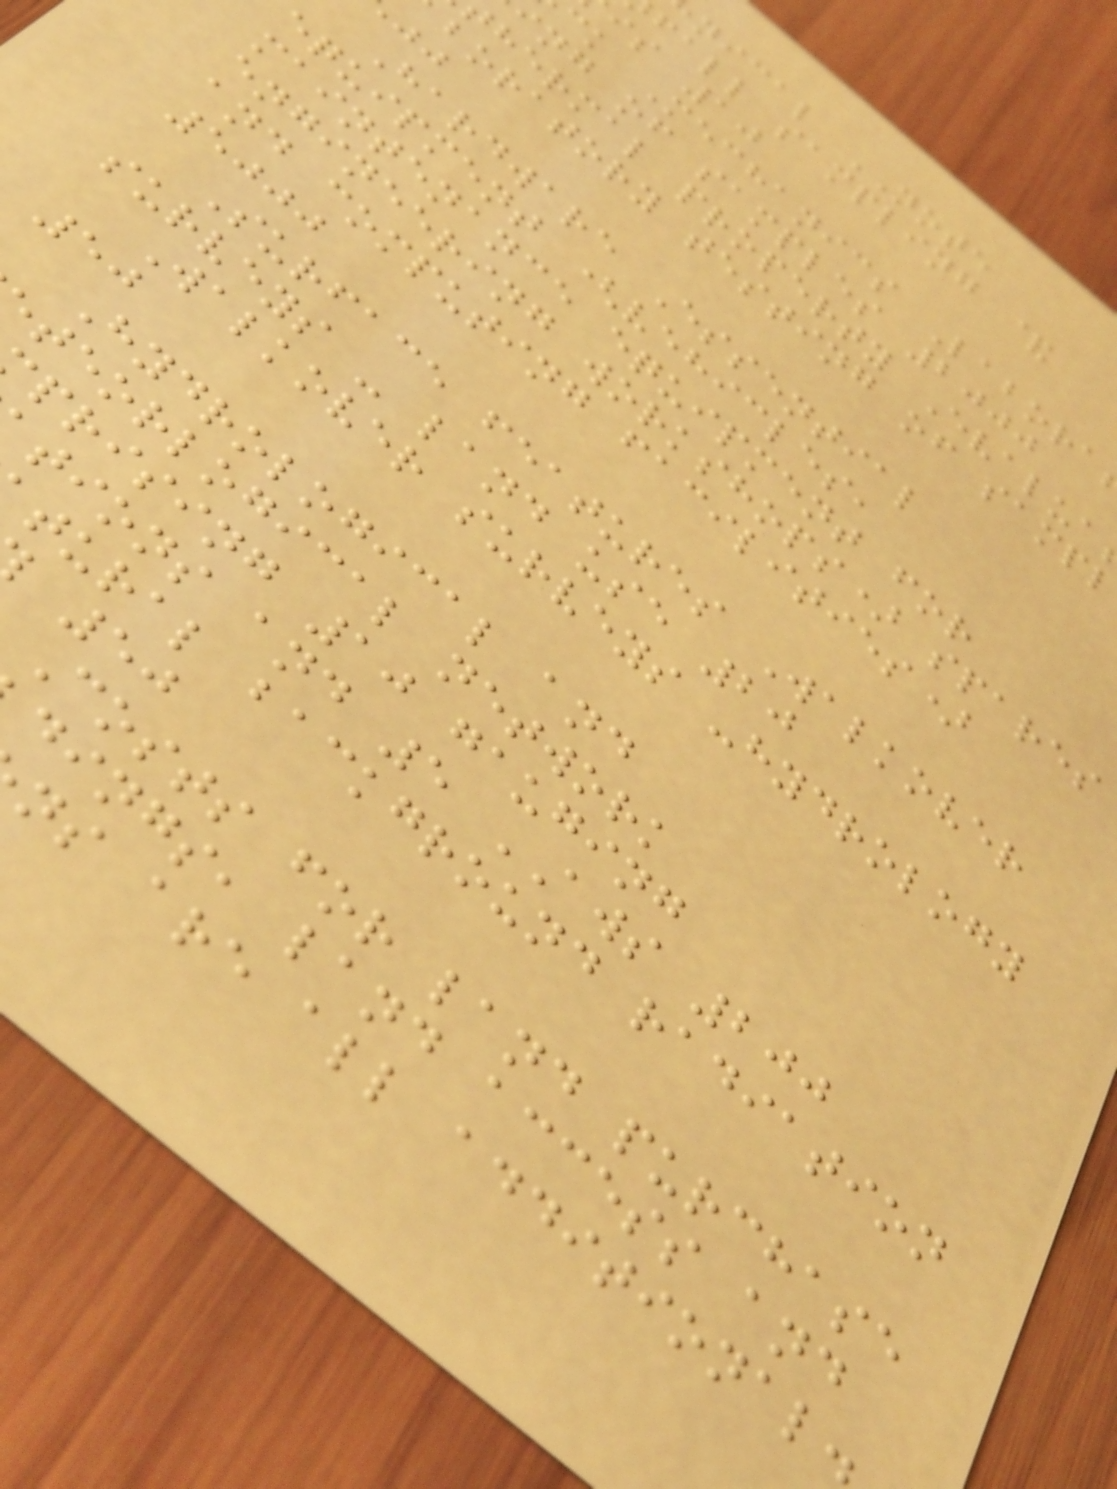nical NOTE
fall sampling &
is 10
ck Mechanics Labora
ing of samples 2000
hermal property Evalua
boratory testing of sampl
Hardware Essential
equipment (vehicles,
maintenance equipment for
engineering workshops) spares
and computing facilities)
5000
Surface features Walkover
surveys - land use 20
Walkover surveys -hydrology
50
Hydrological and
teorlogical network
prising 10 gauging
tions and 5 AWS 200
tural background radiation
Costs for land purchase
dings, land access and
ns are all additional.
